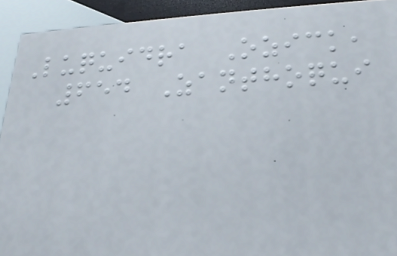Luquidra Ozick,
654 Zanthoqui
